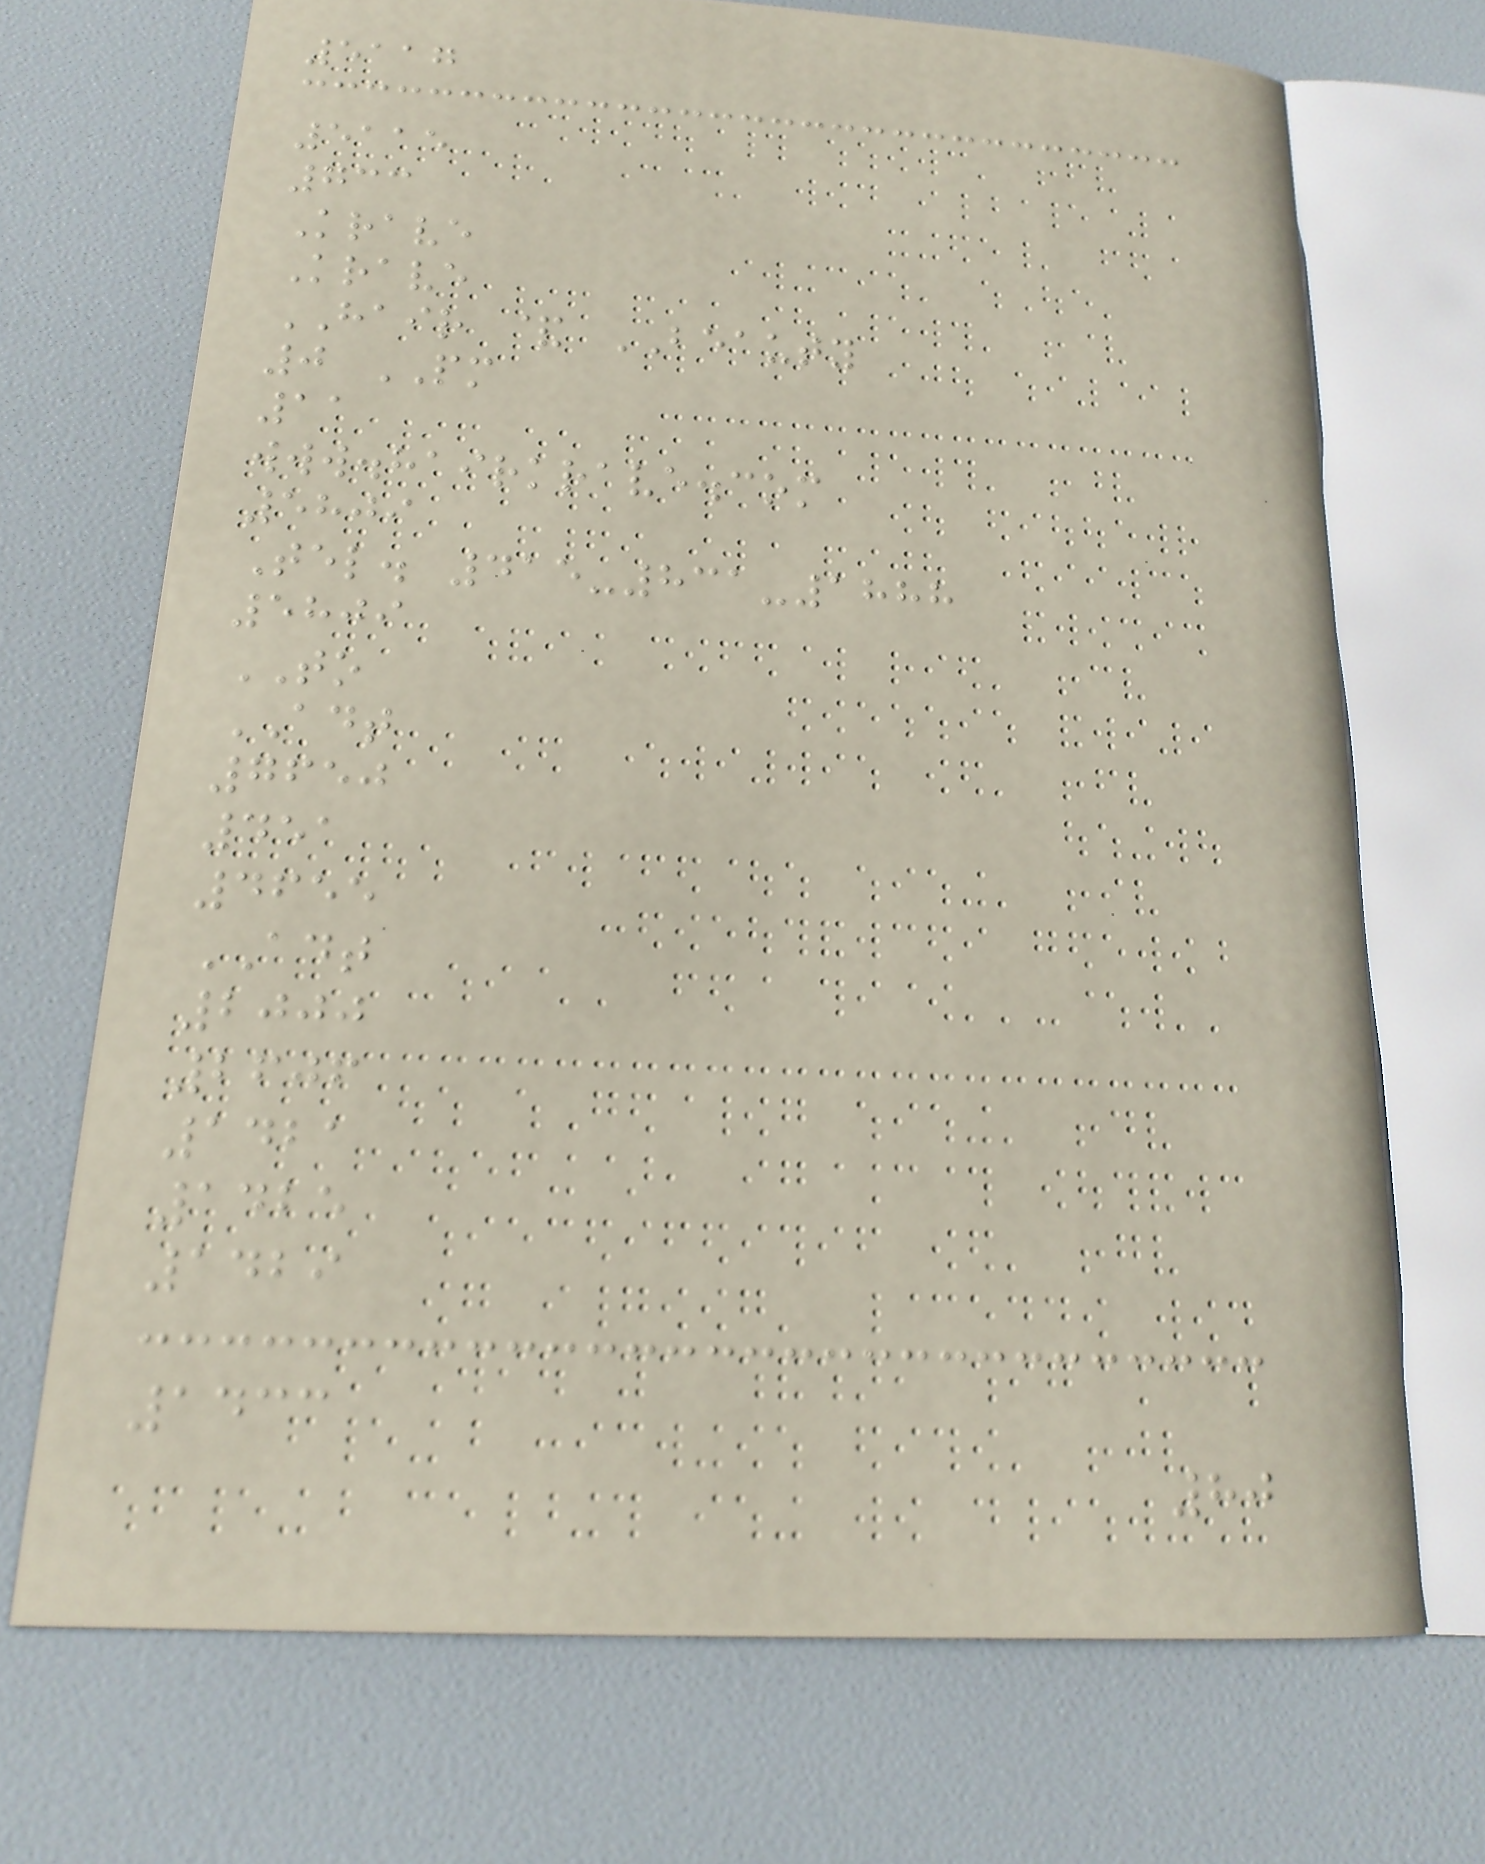5117
5115
733
Krave
Krave
HAIR & BEAUTY
0 PM
11
www.hairkrave.com
5809
Tel. 415-831-1888
5809
TO
ADT
7650
451
4655
ADT
2000
2606
1421
1425
1429
1433
80
